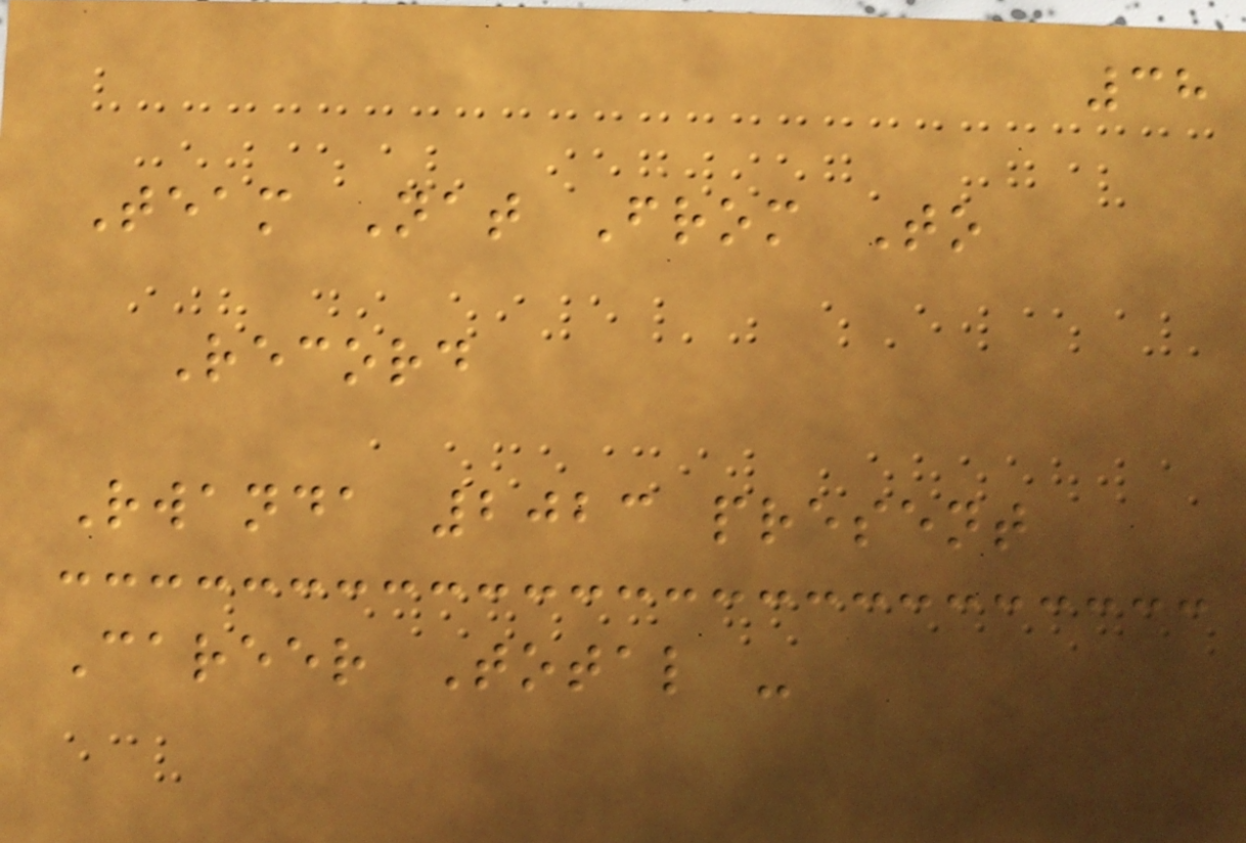38
Team Nat From To
Record
Rwanda 2023 present
Career Total -
